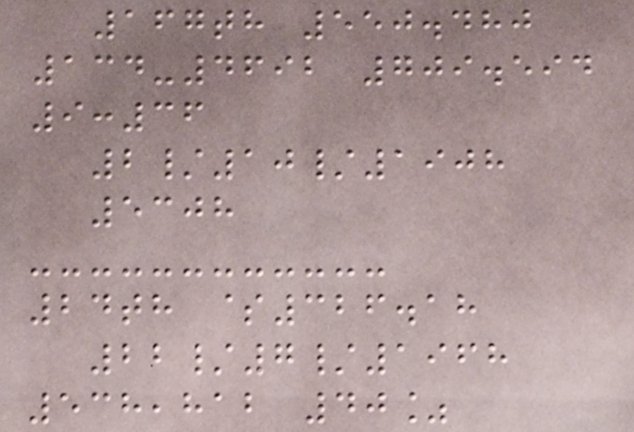167th 550.480
134-4692 709.594
9:36
2/10/1908
5308
24th $326.18
22/7/1968
538,812 40%
